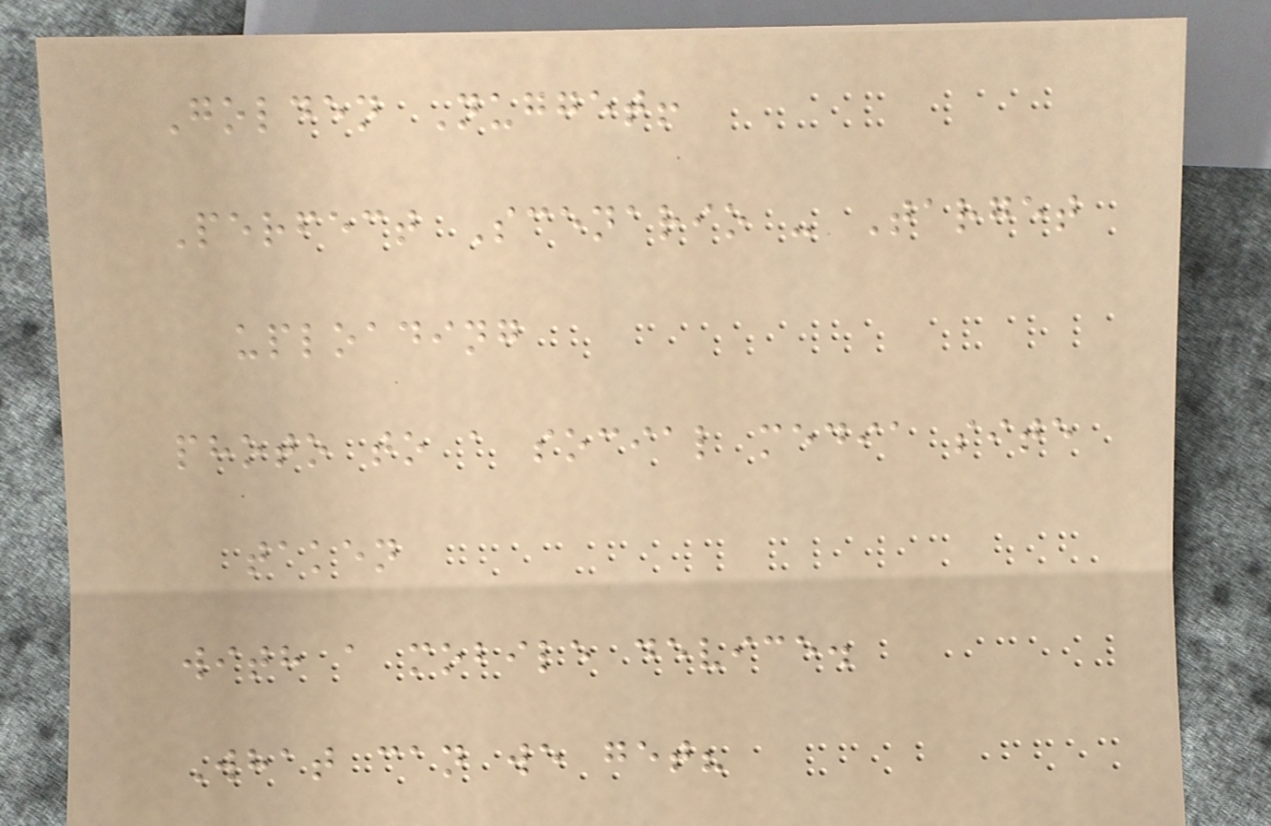Golden Nugget!
Perfect Scenario - Target
uploading
photo to a social media site
taken
with a mobile device.
What can we get?
